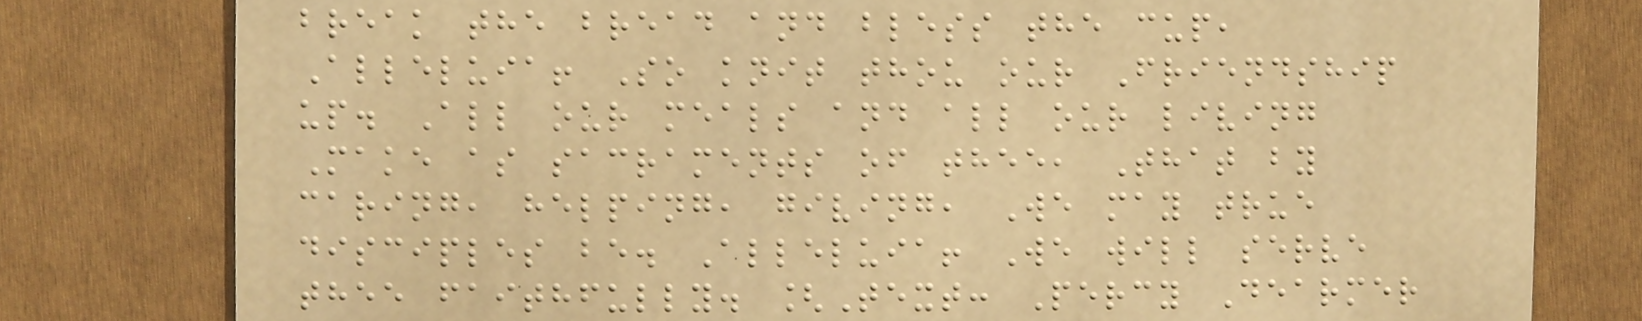break the bread and bless the cup,
Alleluia! So knit thou our Friendship
up. All our meals and all our living
Make as sacraments of thee, That by
caring, helping, giving, We may true
disciples be. Alleluia! We will serve
thee faithfully. [Text: Percy Dearmer
